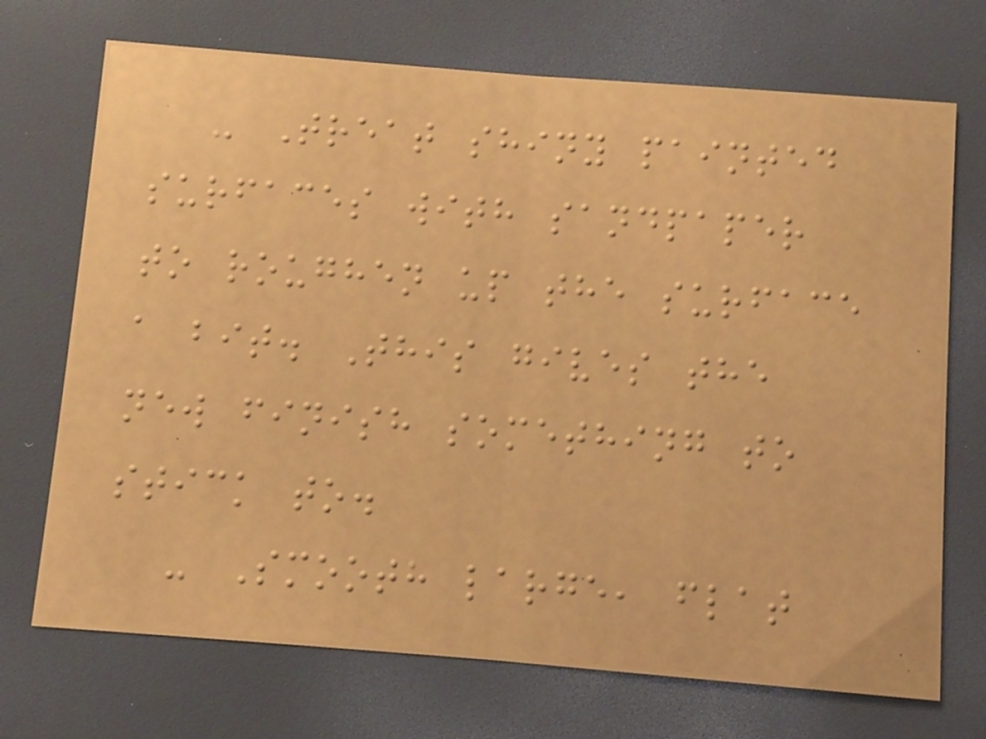- Treat shiny painted
surfaces with sandpaper
to roughen up the surface
a bit. This gives the
new finish something to
stick to.
- Smooth large, flat
